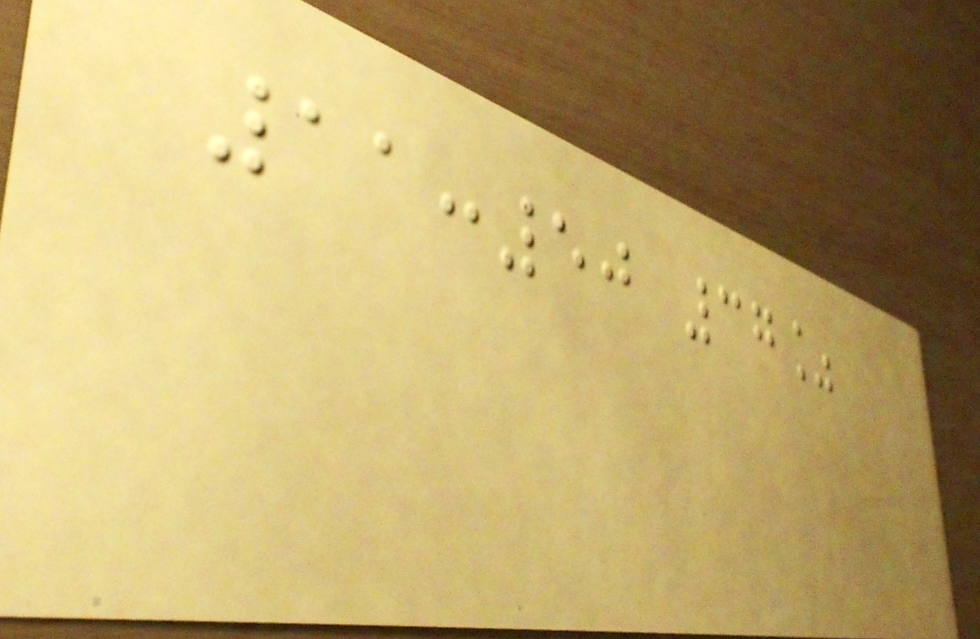11:50 37%
